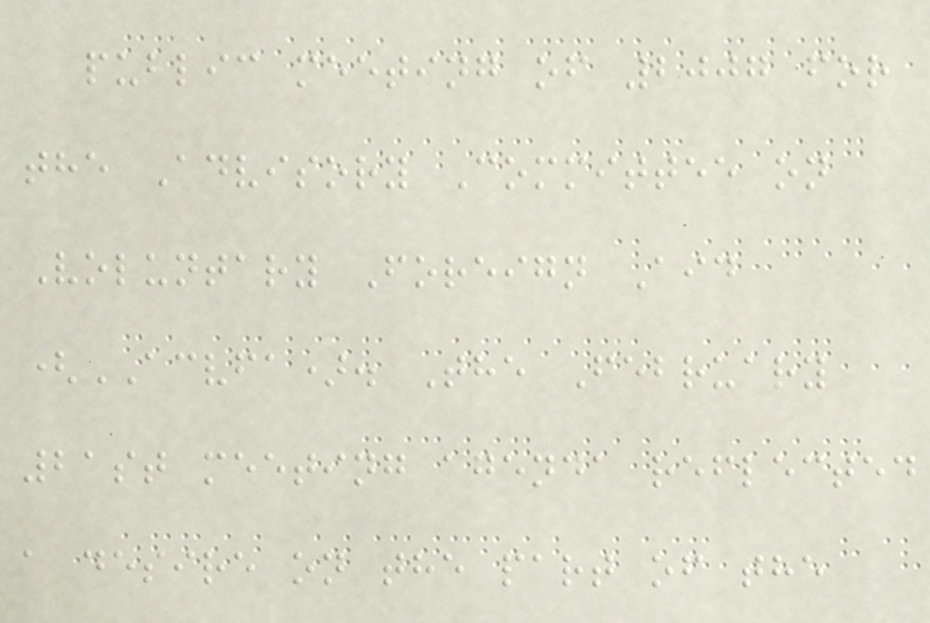public meeting of 2007 for
the Advisory Committee on
Voluntary Foreign Aid
(ACVFA). The February
21st meeting agenda reflected
a desire on the part of the
